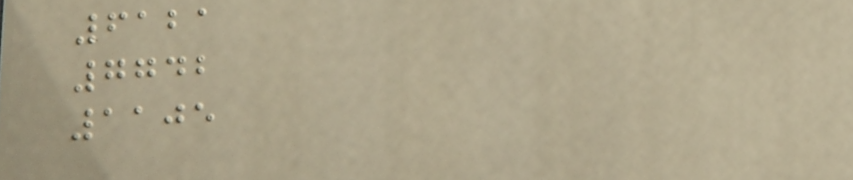6121
7742
1105
